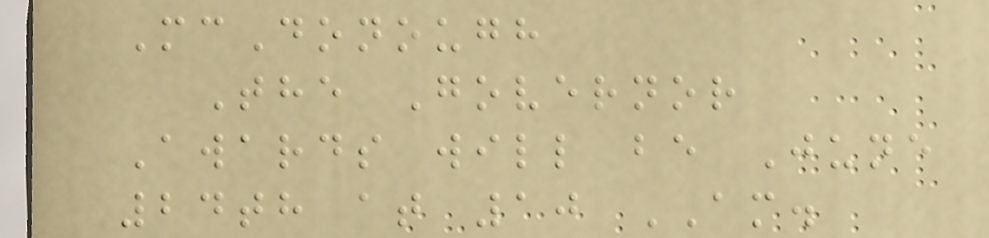McDonough
The Governor
Awards will be June
24th at 10 AM.
